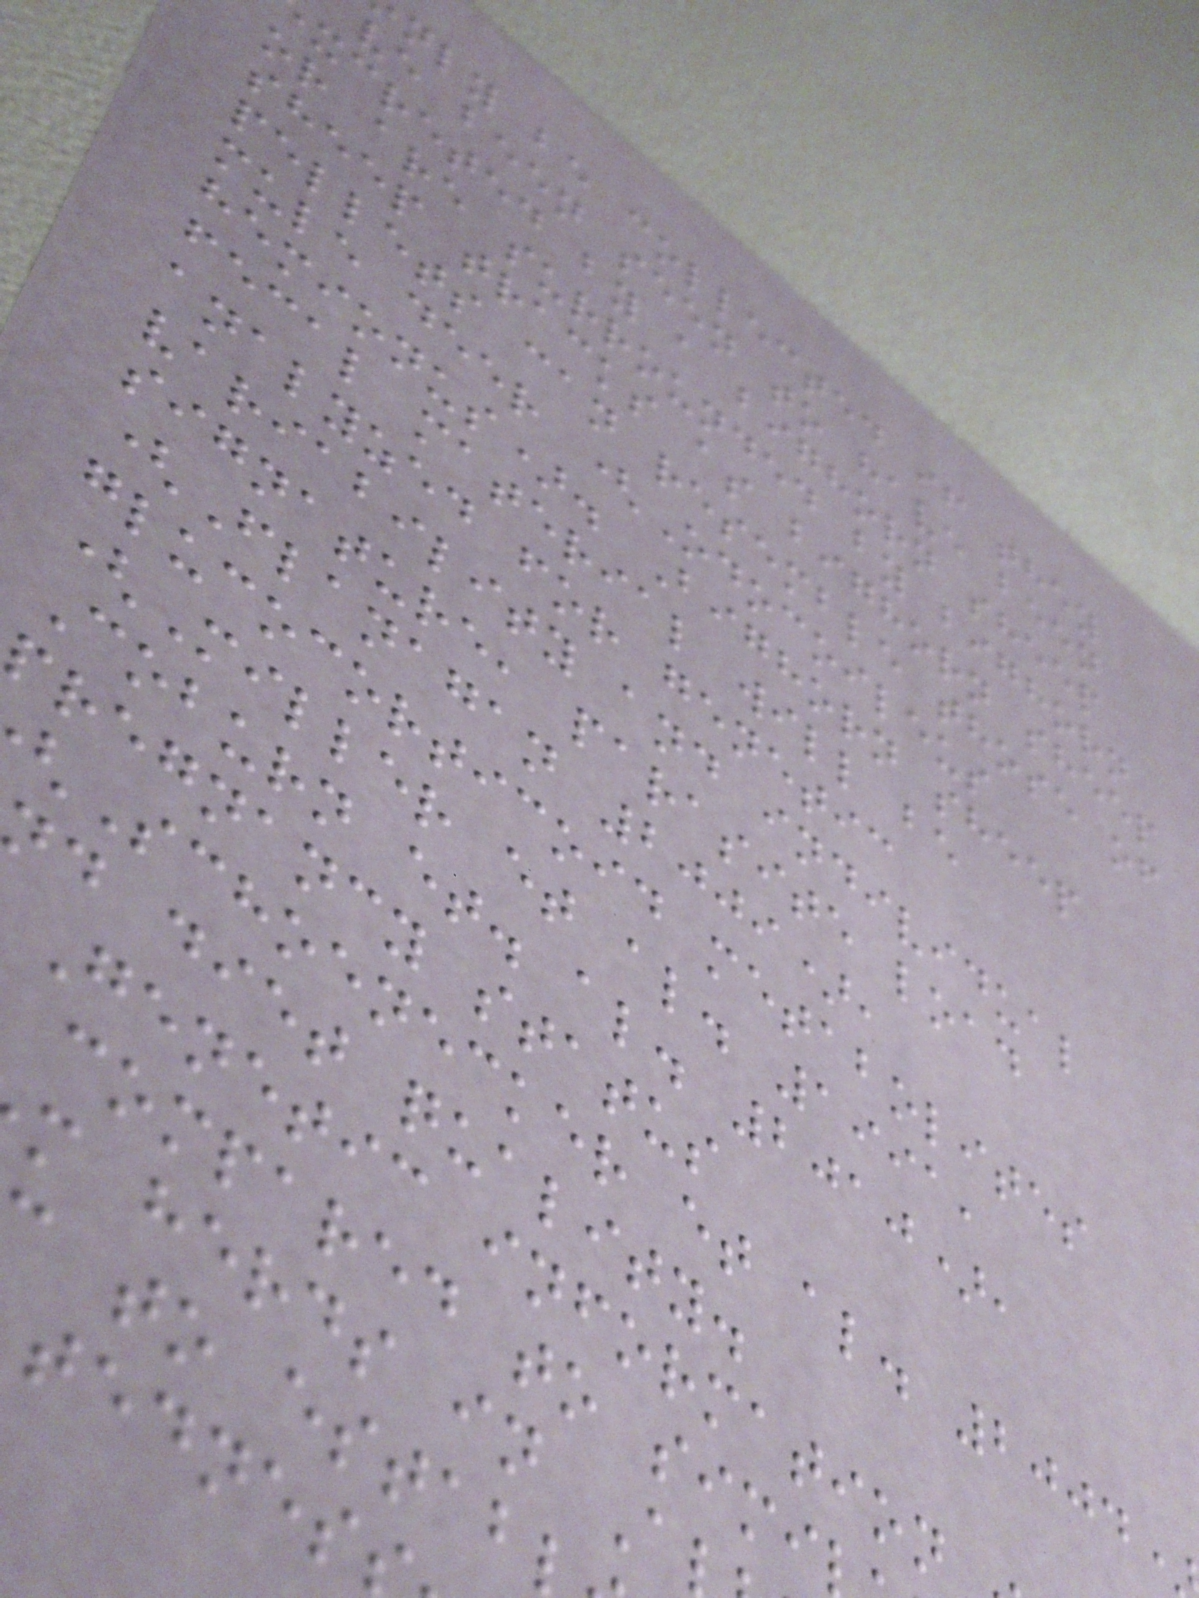nly be collected if they
ve been seen to have been
xcreted by a bighorn sheep
or are surrounded by bighorn
sheep tracks as bighorn sheep
pellets can resemble those of
mule deer (Odocoileus
hemionus). Bighorn sheep
fecal material will be
analyzed for genetic
variability and individual
signature, parasite load
(Flanagan 2009),
glucocorticoid metabolites
(Miller et al. 1991,
Coburn et. al. 2010),
pregnancy status
Schoenecker et al. 2004
d diet quality.
Genetic information
compared to simi
m herds in A
to estab
